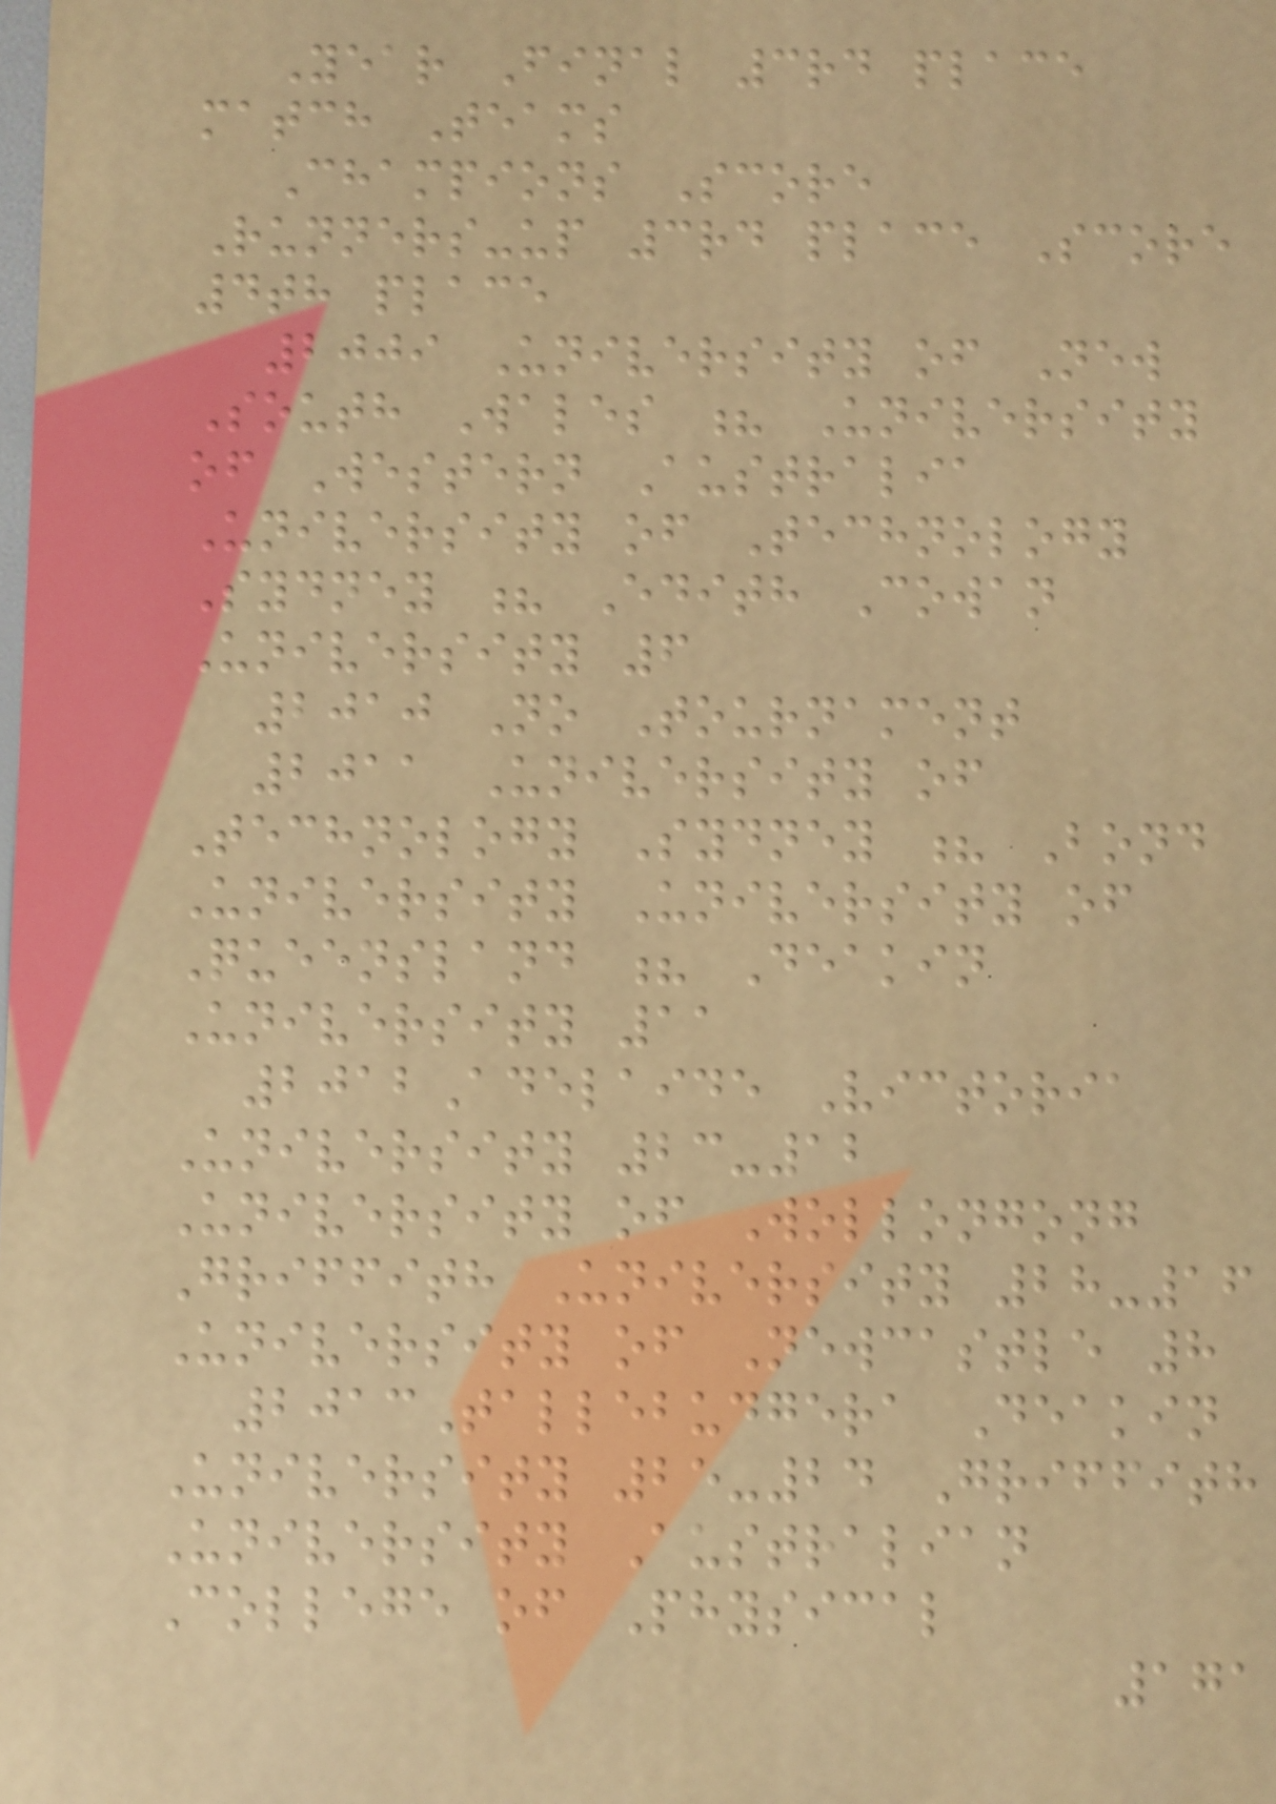Year Final 3rd place
match Teams
Champions Score
Runners-up 3rd place Score
4th place
2009 University of New
South Wales ? University
of Western Australia
University of Technology
Sydney ? Edith Cowan
University 6
2010 No Tournament
2011 University of
Technology Sydney ? Bond
University University of
Queensland ? Deakin
University 11
2012Adelaide Victoria
University 23-12
University of Wollongong
Griffith University 28-16
University of Newcastle 8
2013Tallebudgera Deakin
University 25-24 Griffith
University Australian
College of Physical
171
